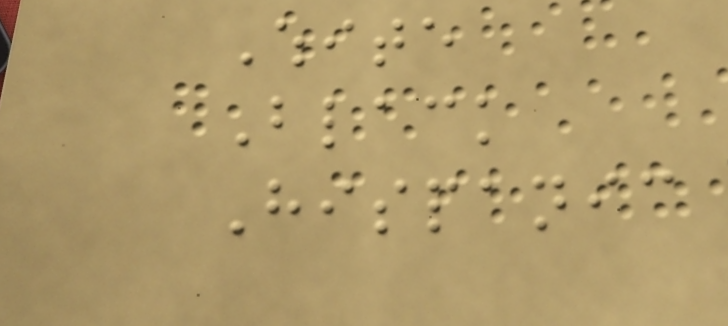White
Black
Hispanic
